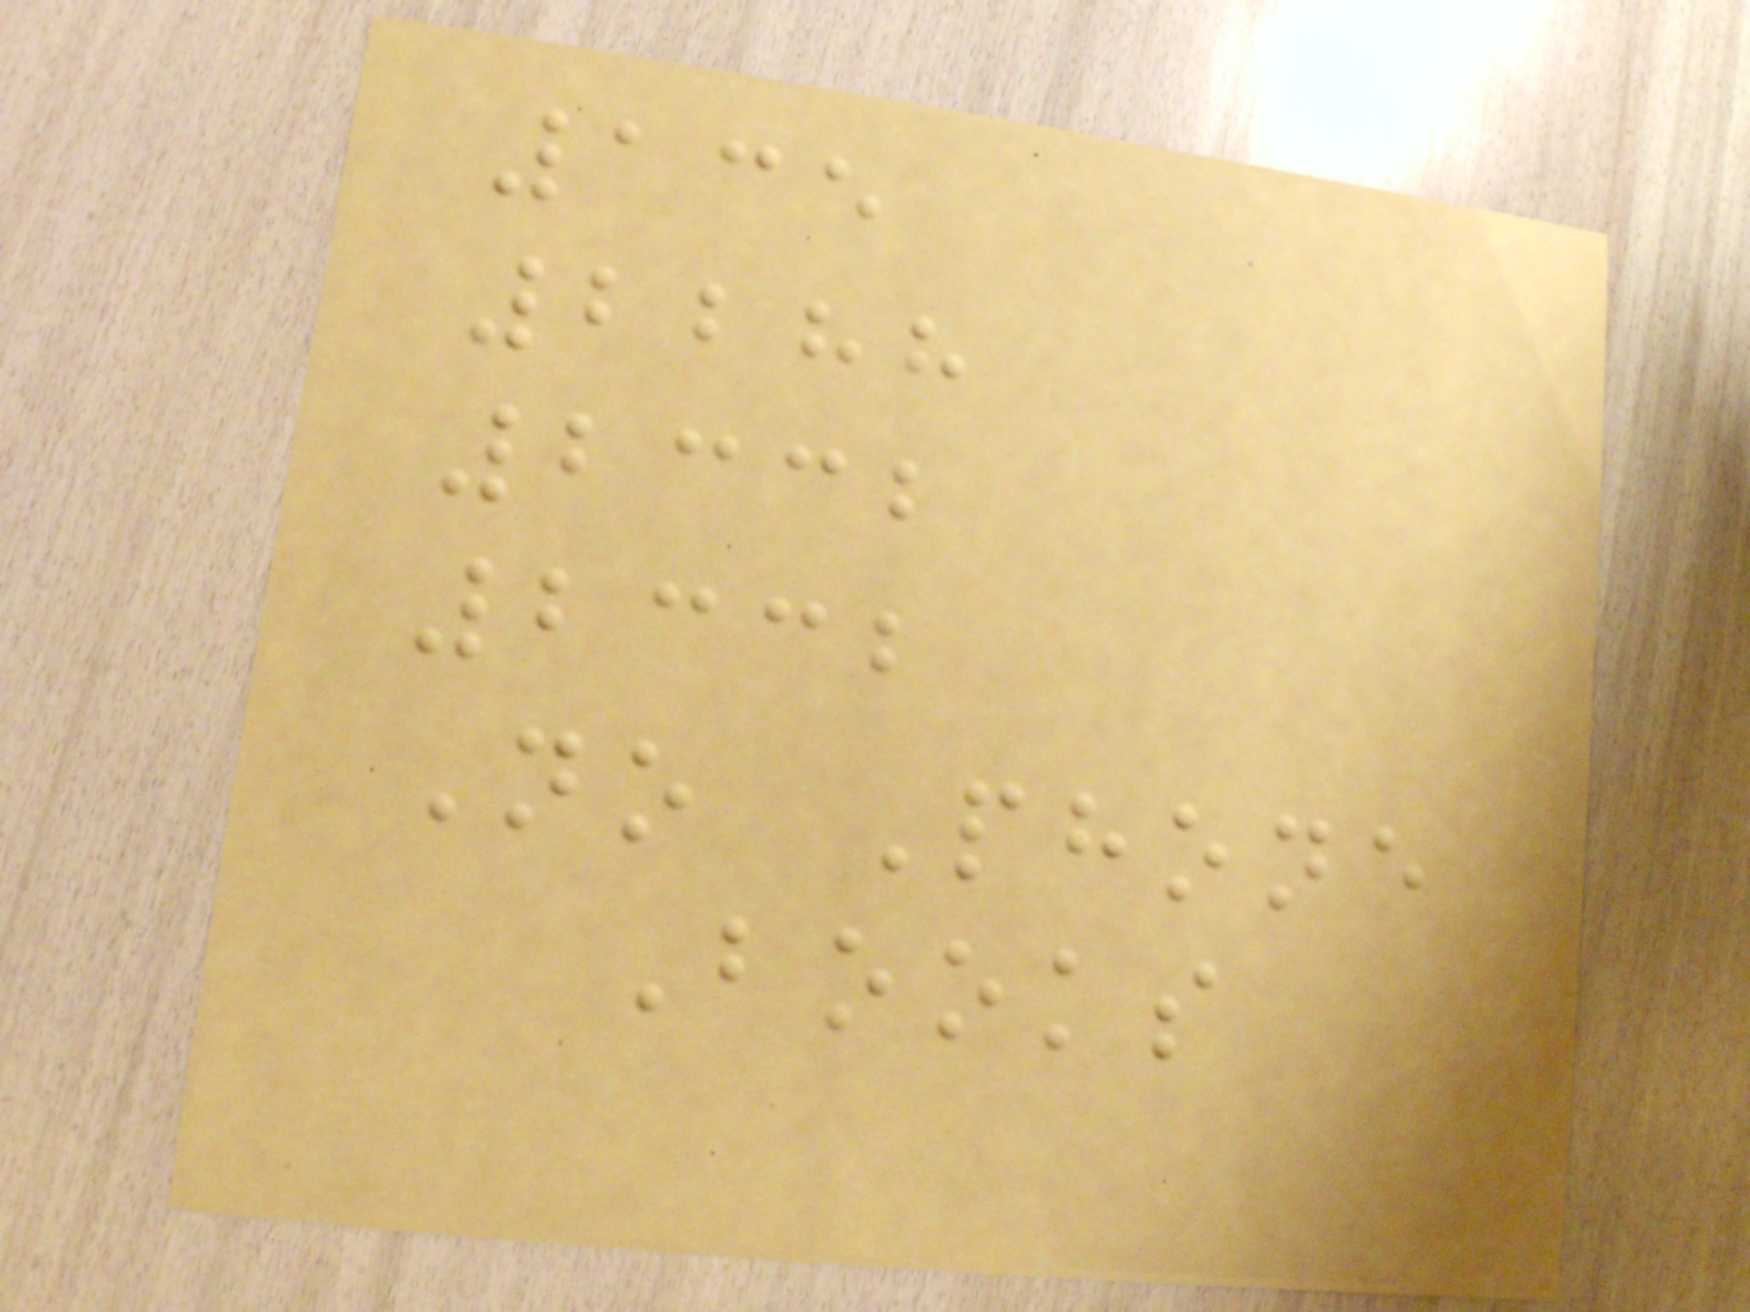135
2288
2332
2332
No Phone
Books
